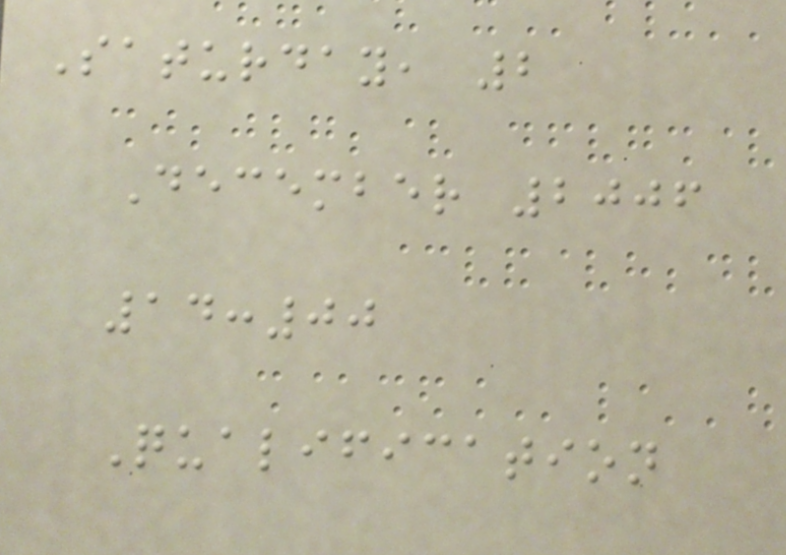Saturday, 2
December 2006
14:00
Qualification
